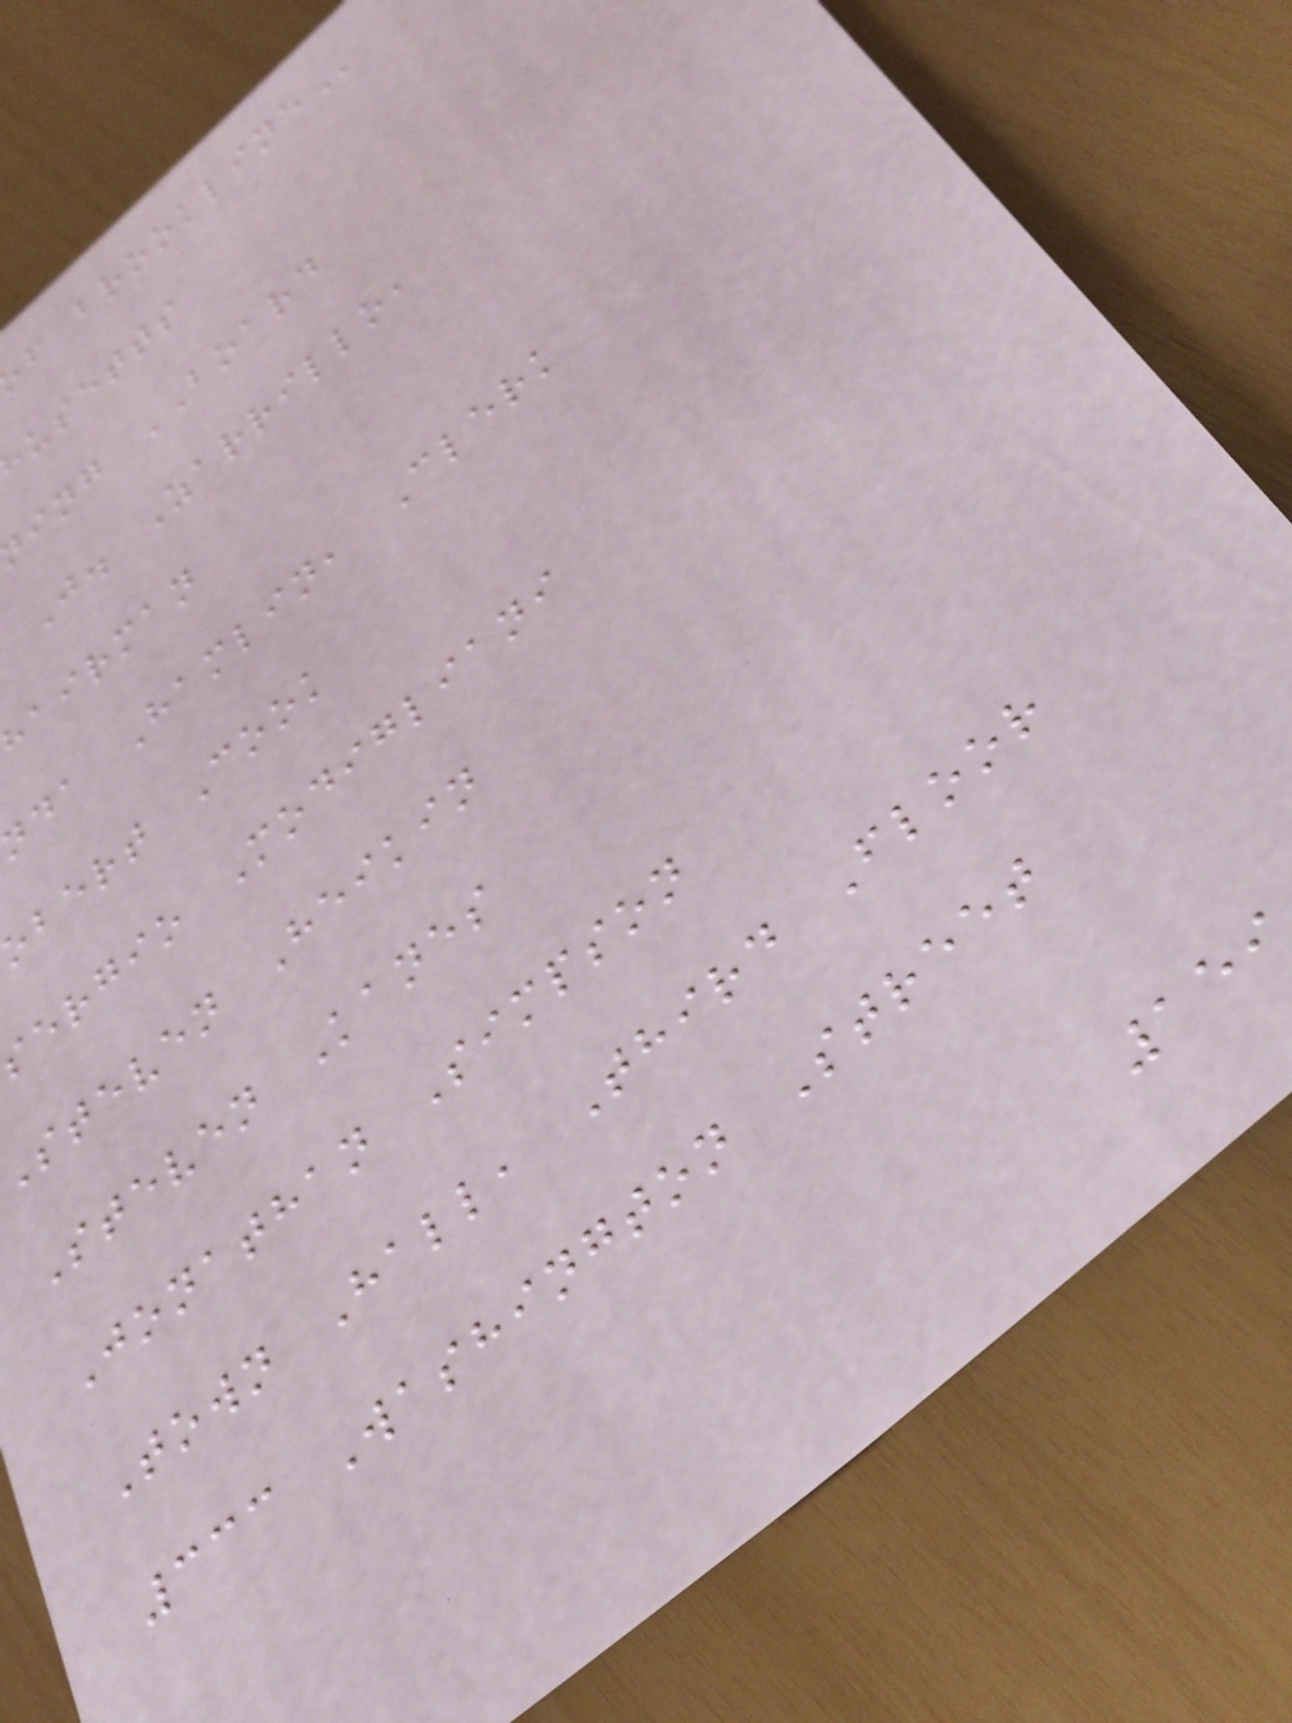usetts
ing BOARD
J. Zarrillo,
airman
da Hamlin, Clerk
obert Cook
ergio Modigliani
steven Heikin
Steven Kanes
Jonathan Simpson
Town Hall, Third Floor
333 Washington Street
159
